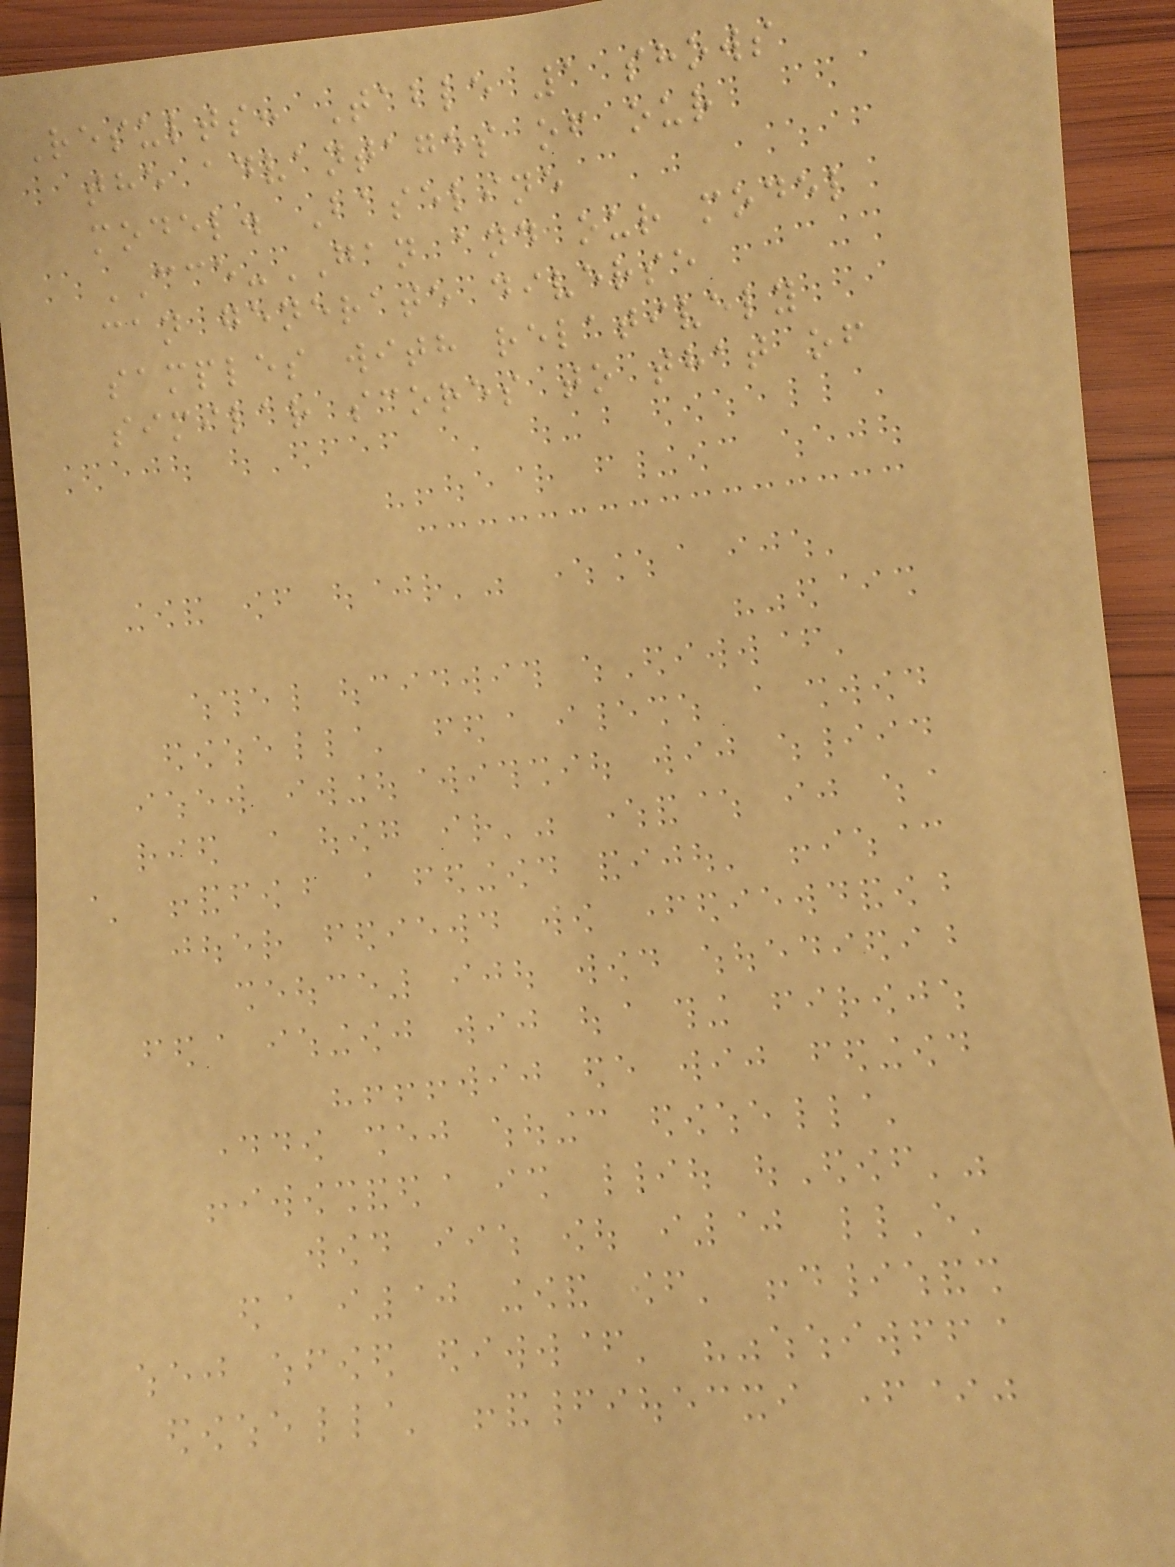Results: Table 1 shows
the advantages of our
model. Baseline
CCE-GAN and our model
can generate diverse
samples with relatively
similar scores to that of
